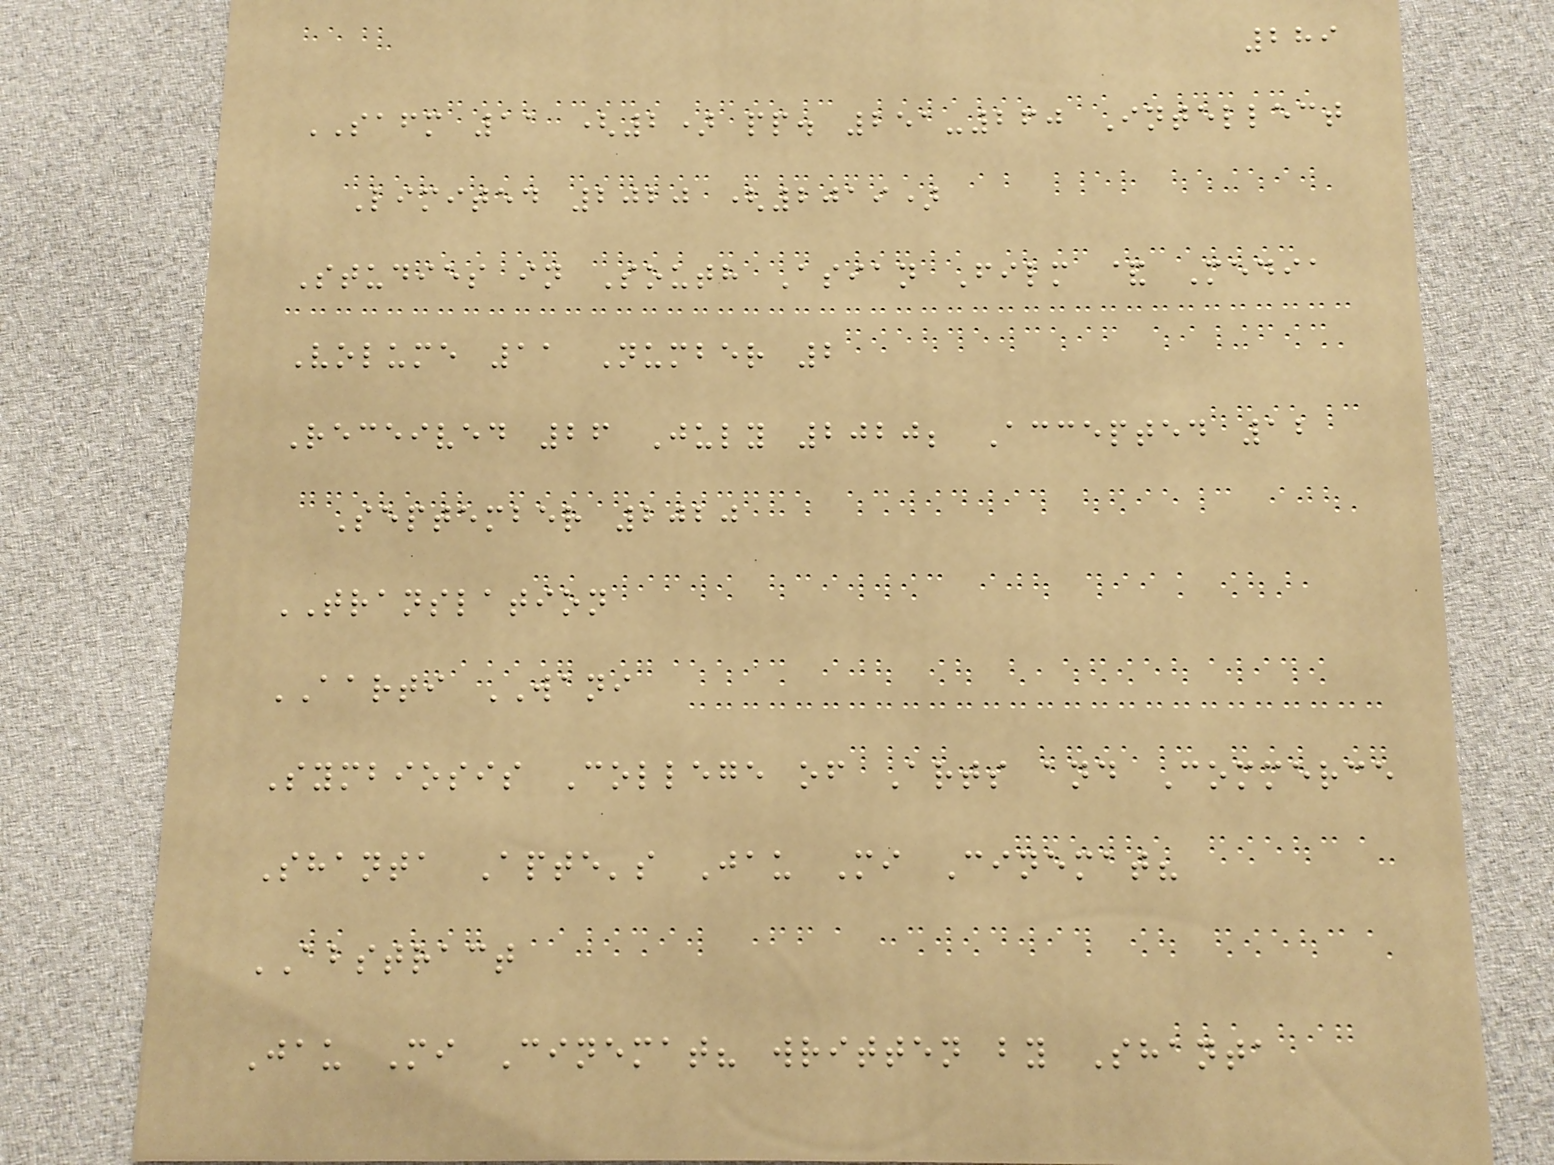289
SAFM 11 (2) pp. 251-260 Intellect
Limited 2020 (2019)
Studies in South Asian Film & Media
Volume 11 Number 2
Received 26 July 2020; Accepted 12
September 2020
TRANSLATION
AARTI WANI
Symbiosis College of Arts and Commerce
Shanta Apte's Jau Mi Cinemat?
ABSTRACT
Jau Mi Cinemat? written by Shanta
